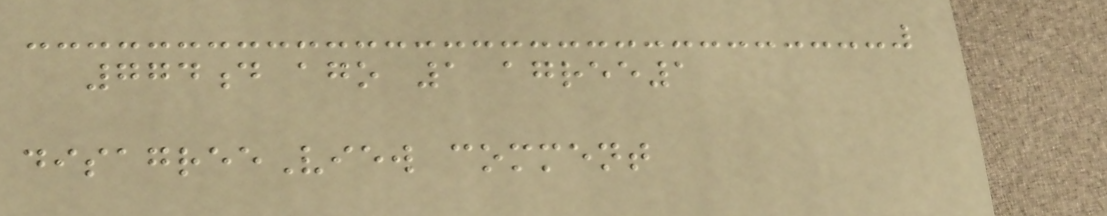774d ago 1 agree1
disagreeView comment
